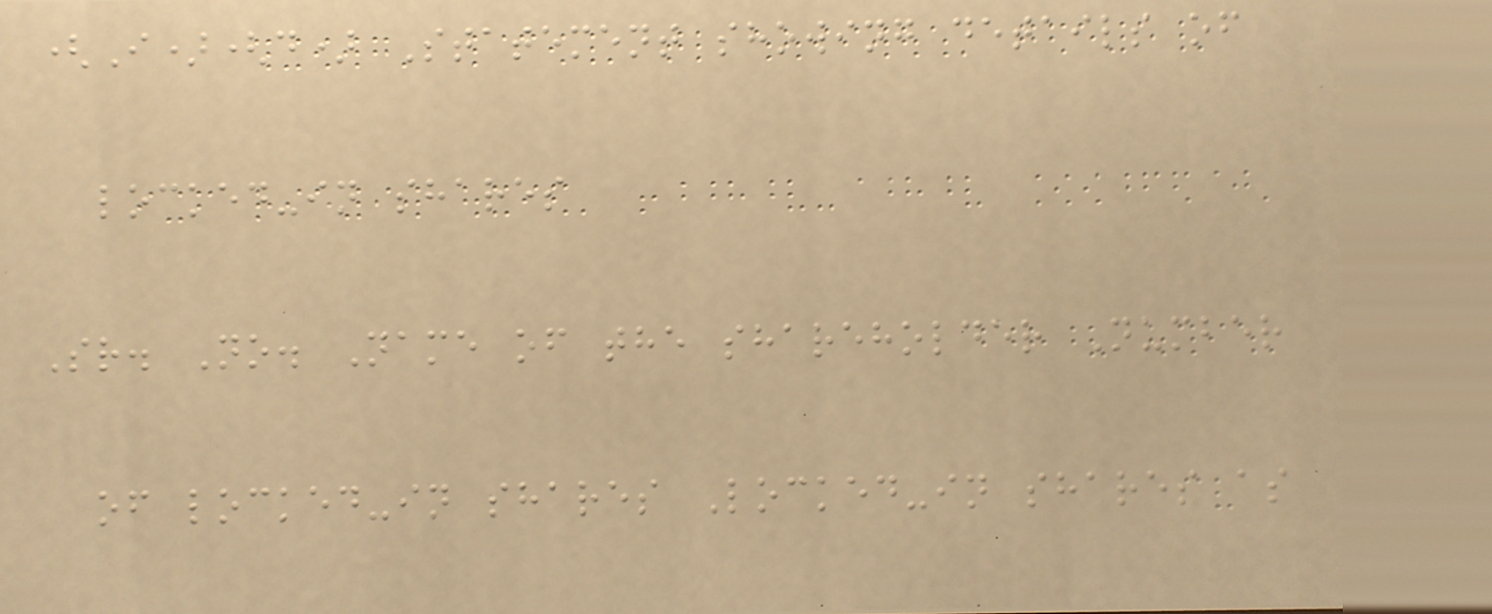(I)(d) Statement showing details of
locked-in shares
Sr. No. Name of the shareholder Number
of locked-in shares Locked-in shares as
